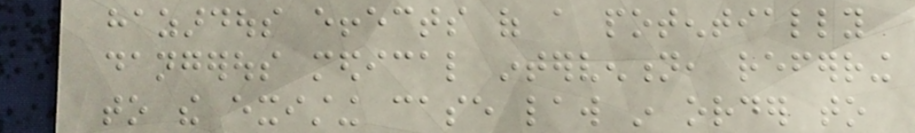hazardous effects of a potentially
dangerous medical intervention, referring
to the existing case law in order to
